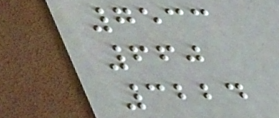7533
660
3224
